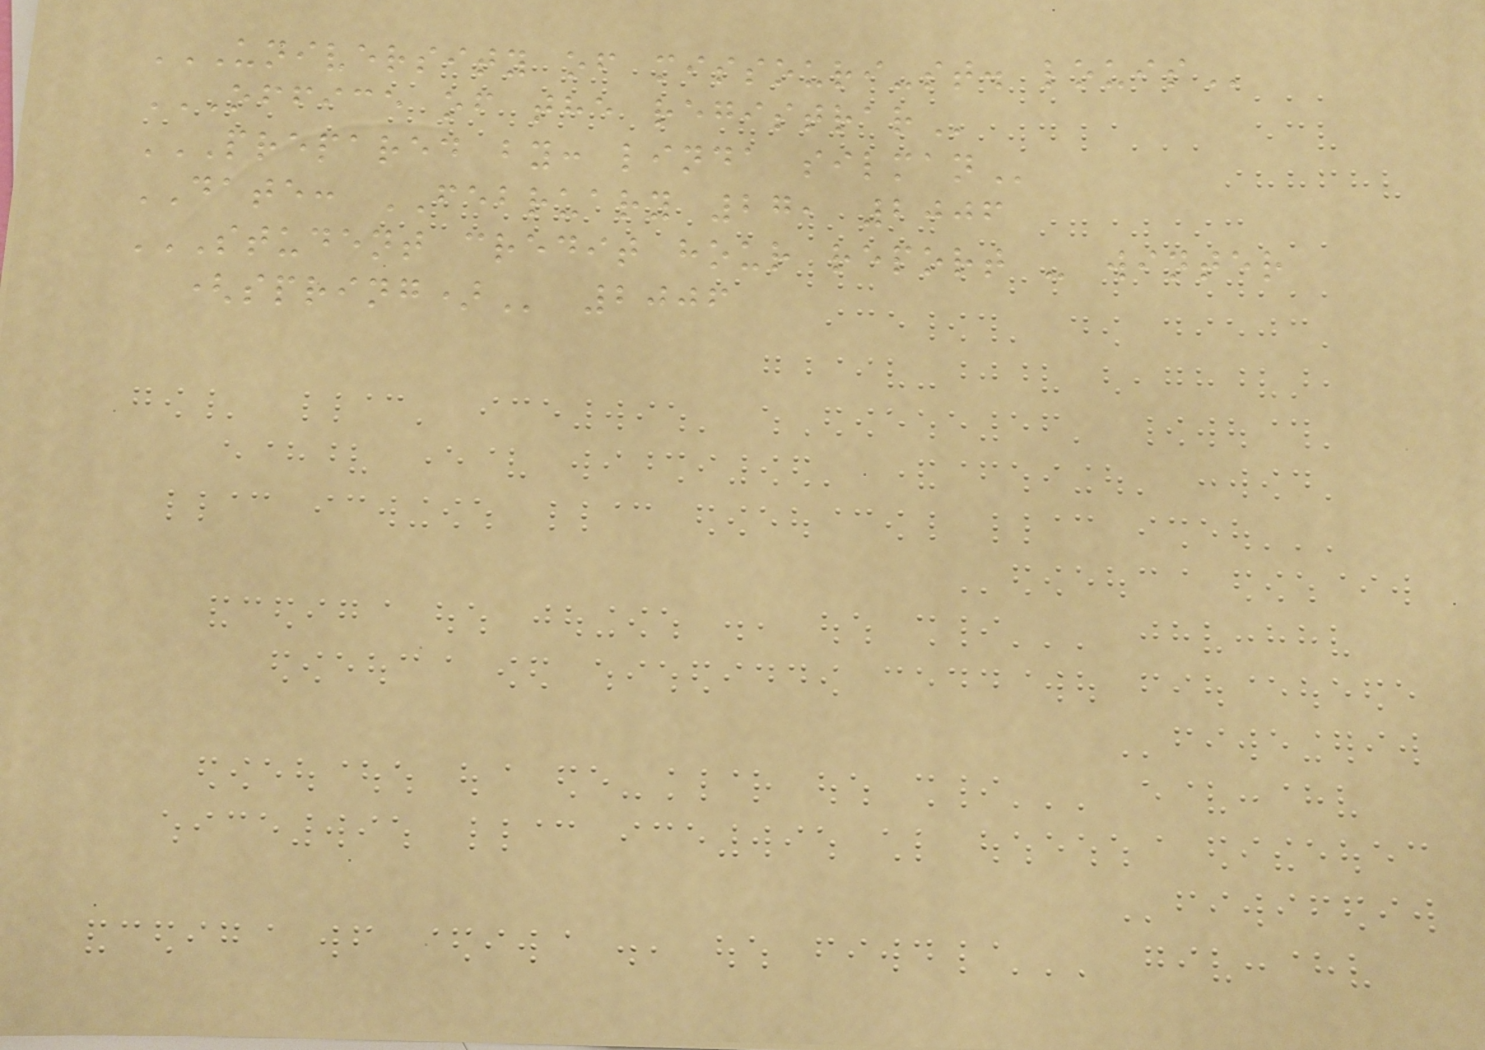UNIVERSITY OF MISSOURI-ST. LOUIS
OFFICE OF THE REGISTRAR
PREPARED BY: LINDA SILMAN
DATE: FEBRUARY 27, 2006
STUDENT CREDIT HOUR REPORT - WINTER
(SPRING) 2006
